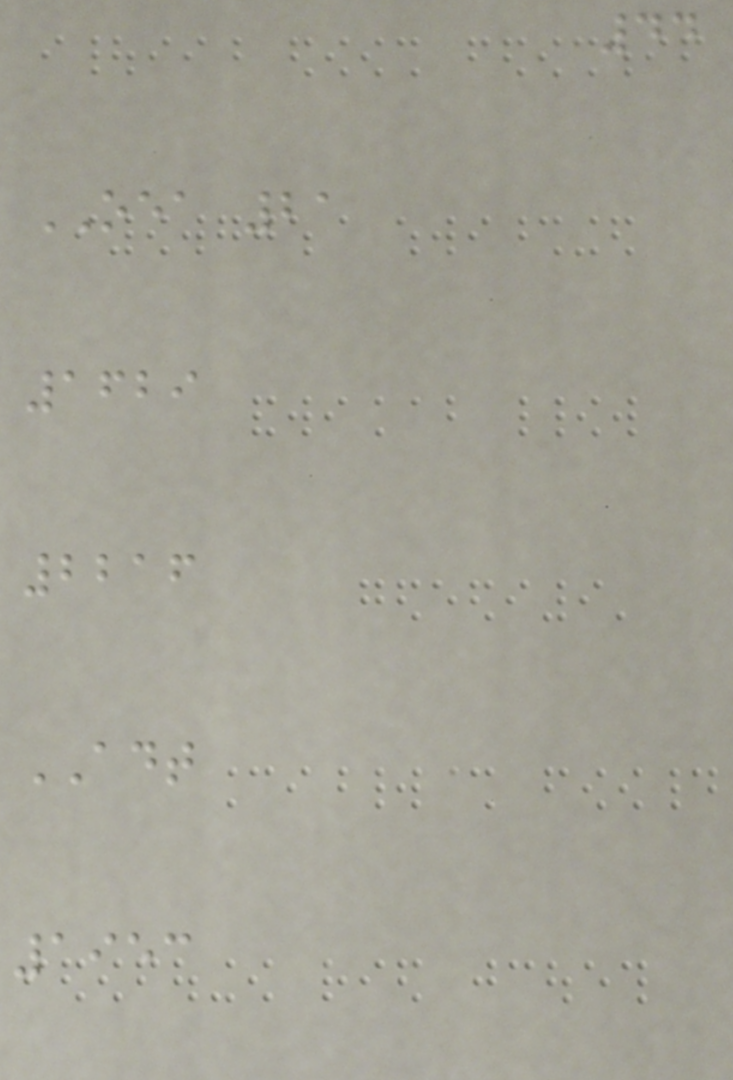44
OEA 21
1629
2216
ADT
1953
